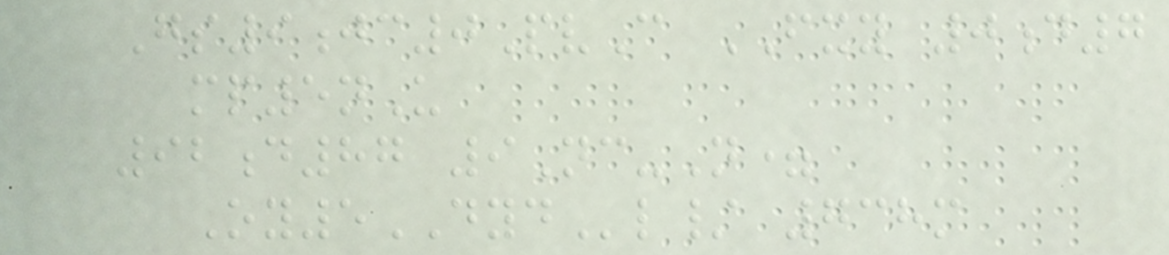Gs9jc0PvC FXY 0d7
mp5nU
92d87 9Nc-N=
Oy5DYDl/ 738m
